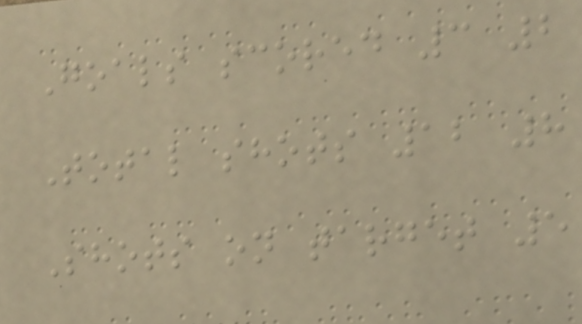Goals scored 3 2
Total shots 12 8
Shots on target 5
